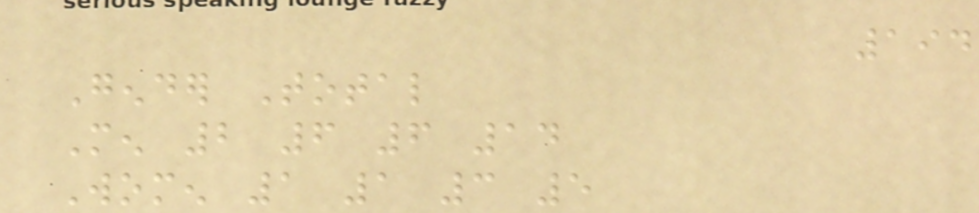194
Gender Total
Men 2 6 6 14
Women 1 1 3 5
